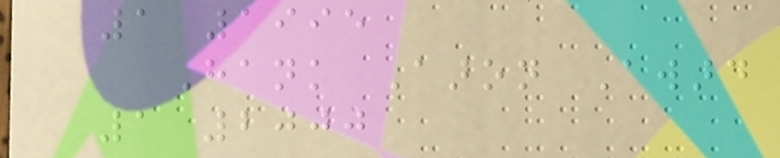1 1995
Hank Aaron Award
1 2000
